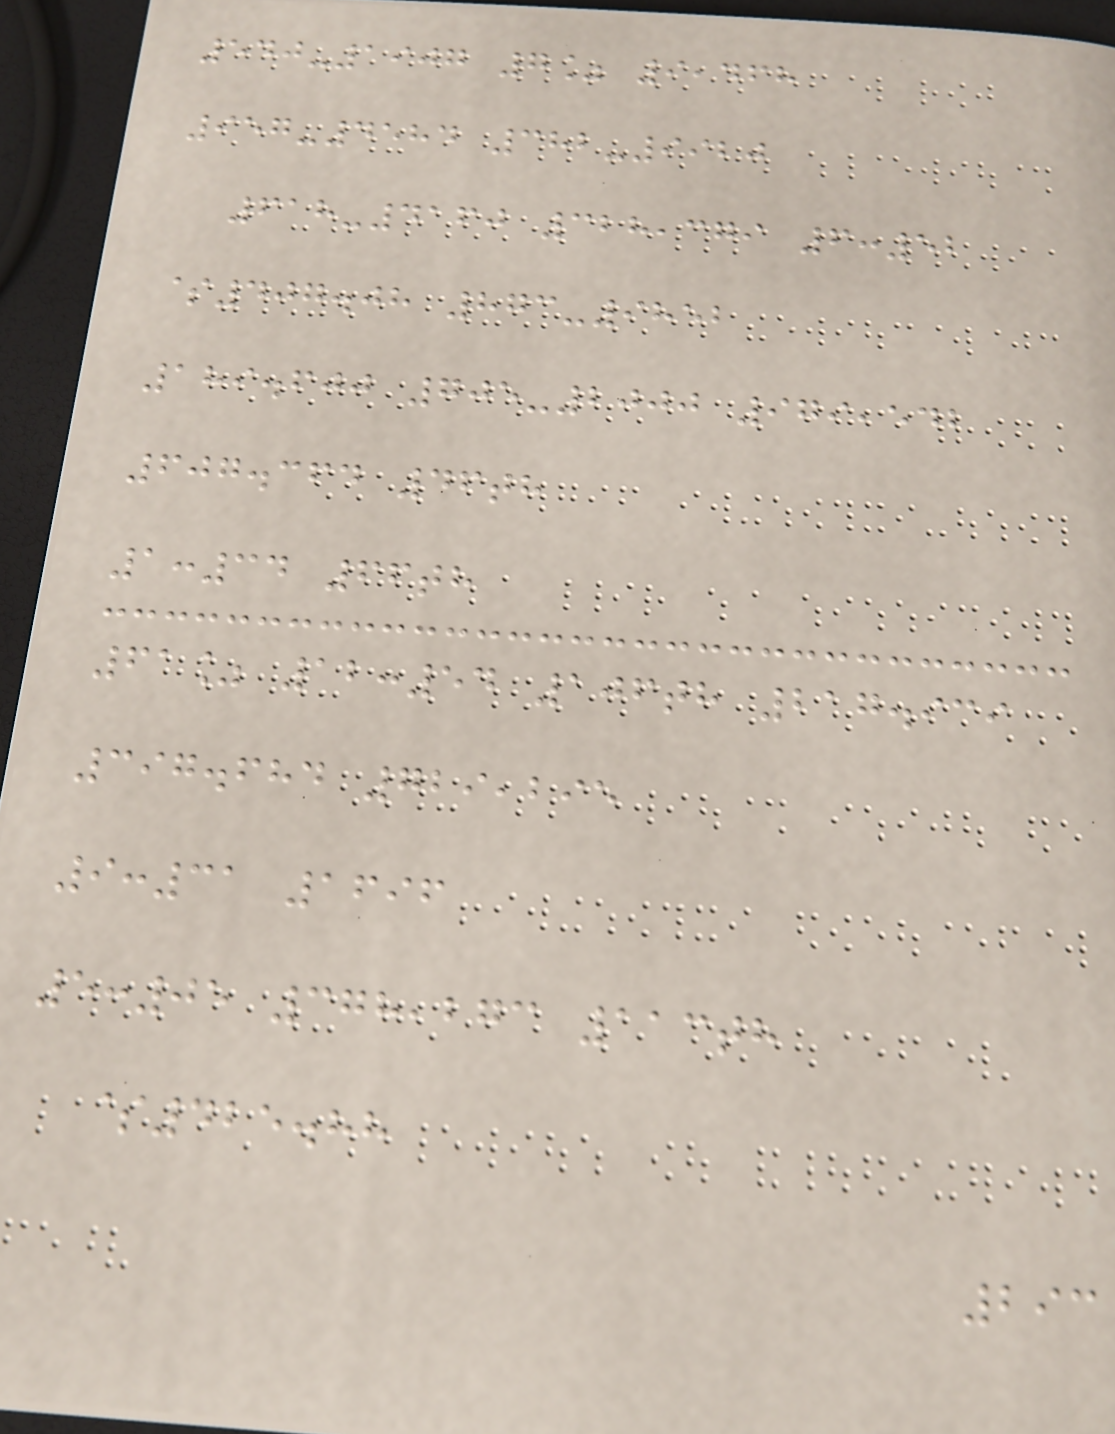540-1907 7% 9,468
957-4584 382-9920
618-4160 328,379 6:52
$407.08 873-9852
189.600 705-2000 979,542
607.364 46th
1:34 66th
61% 12:54 106th 217.939
397.684 729,295
9:31 1696
5:05 378,273 113th
$425.88
293
